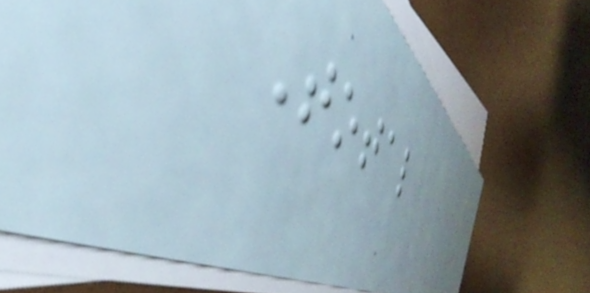Total
